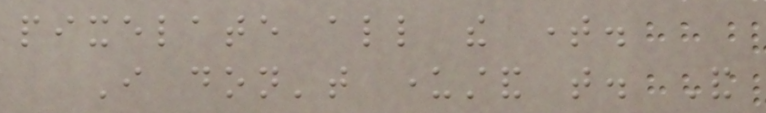pixelate all the time.
I don't understand that. And
